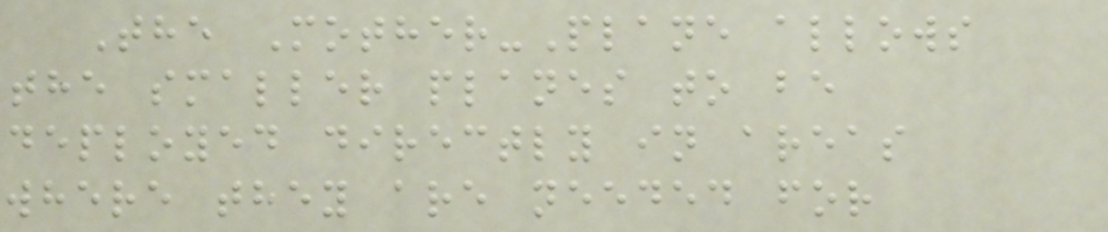The Mother-Plane allows
the smaller planes to be
deployed directly in areas
where they are needed for
